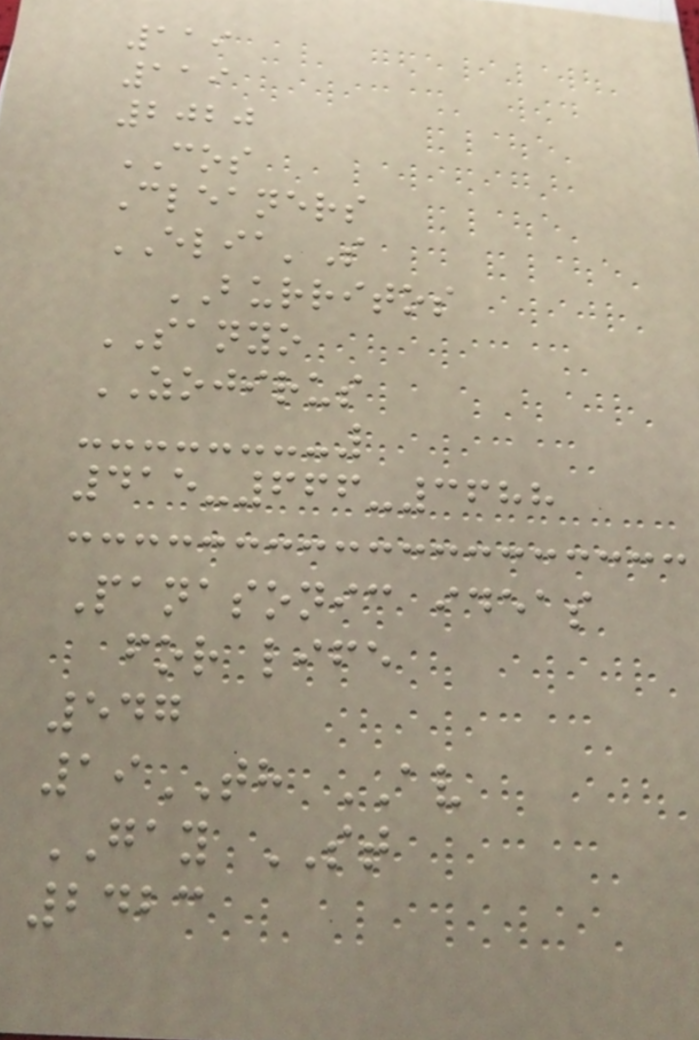119
119
2020
COS
Cleaners
ELIA'S
BURRITOS
SANYO
ZOJIRUS
415-666-3688
Panasonic ideas
for life
547
19TH AV
GAY ST
2423
